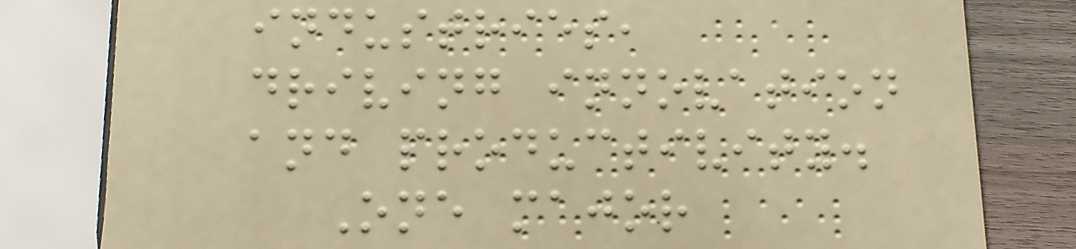industries,
driving innovation
and productivity.
One major
